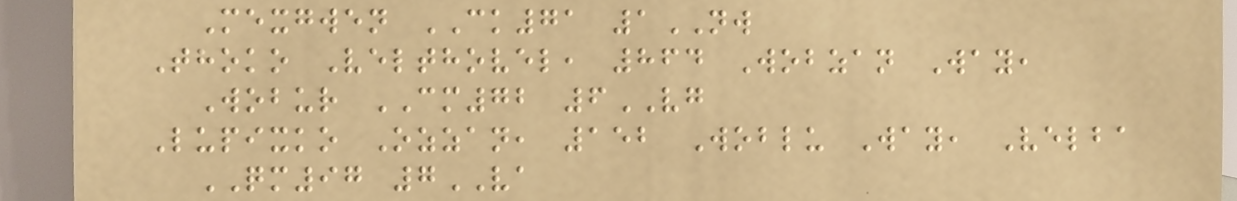Mexgwen CK71 1NW
Thoko Velthovel, 864 Wobzan Way,
Wobur CM72 6VG
Lupixko Ozzan, 152 Woblu Way, Velba
QM97 7VA
